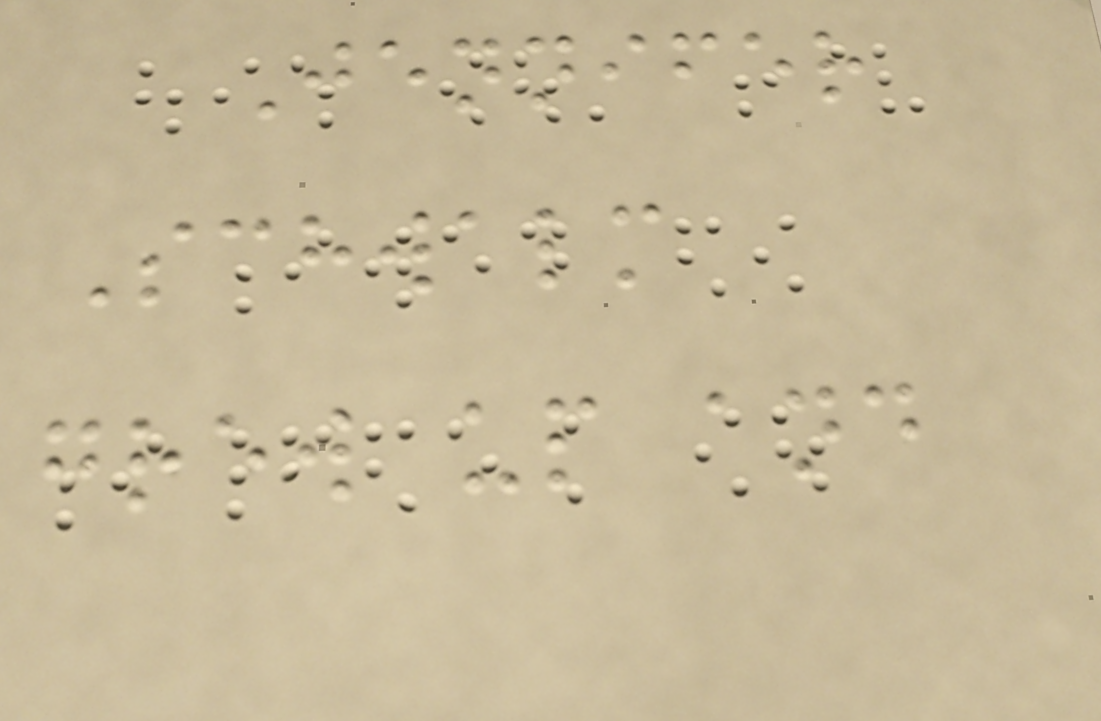Jennifer
Schwalm
grew up and
